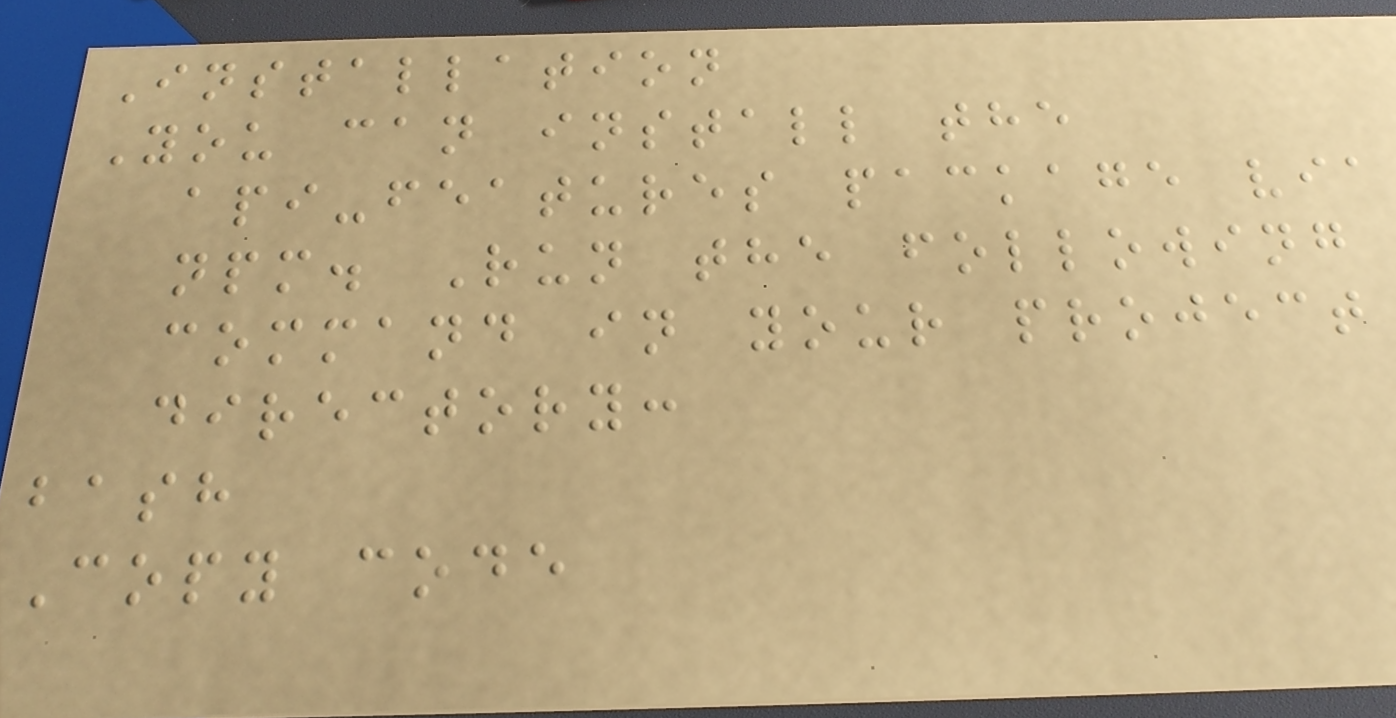Installation
You can install the
api-features package via
npm. Run the following
command in your project
directory:
bash
Copy code
